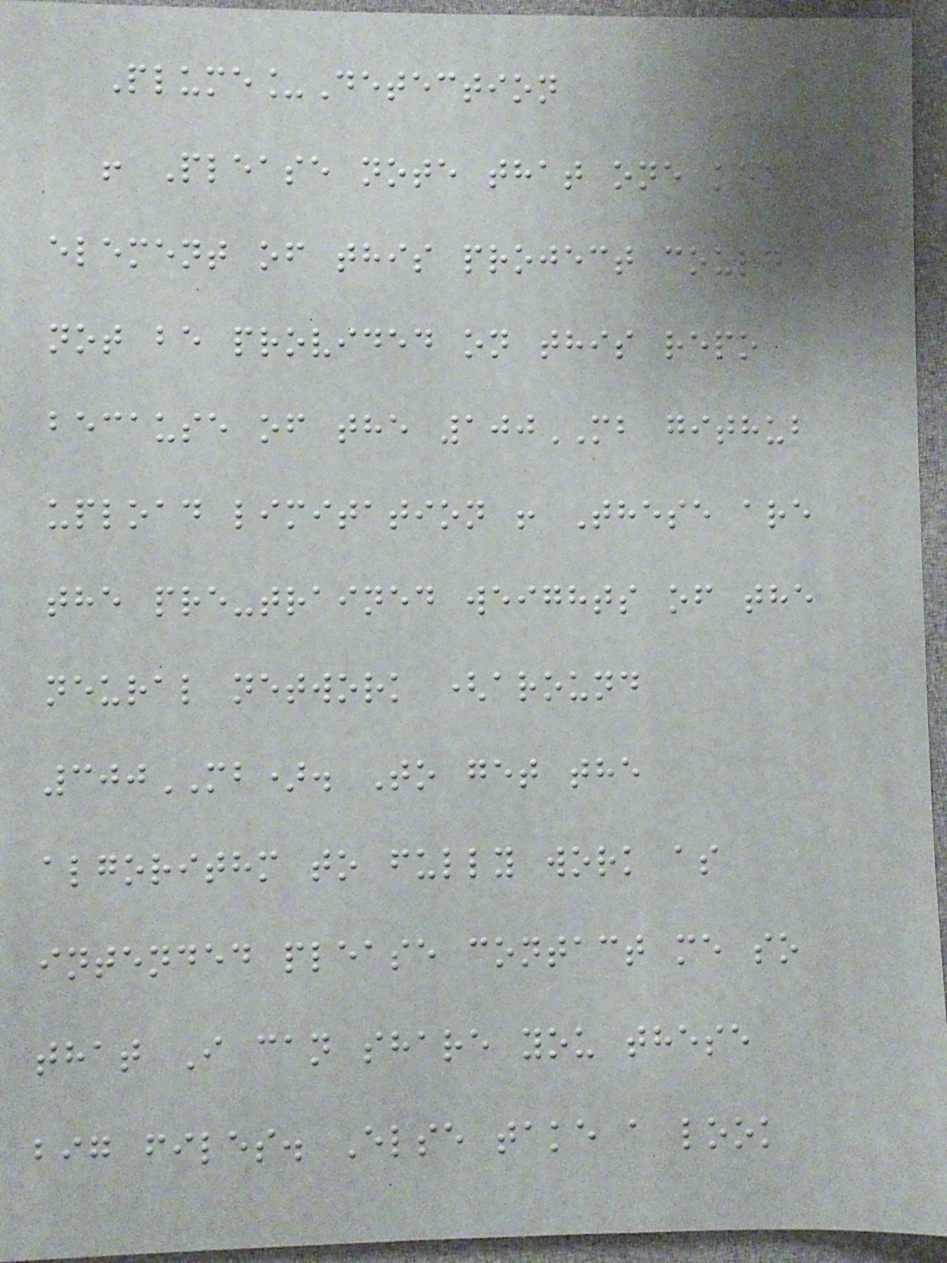Plume_Detection
! Please note that one key
element of this project could
not be provided on this repo
because of the 100MB github
upload limitation ! These are
the pre-trained weights of the
neural network (around
300MB). To get the
algorithm to fully work as
intended please contact me so
that I can share you these
big files. Else take a look
